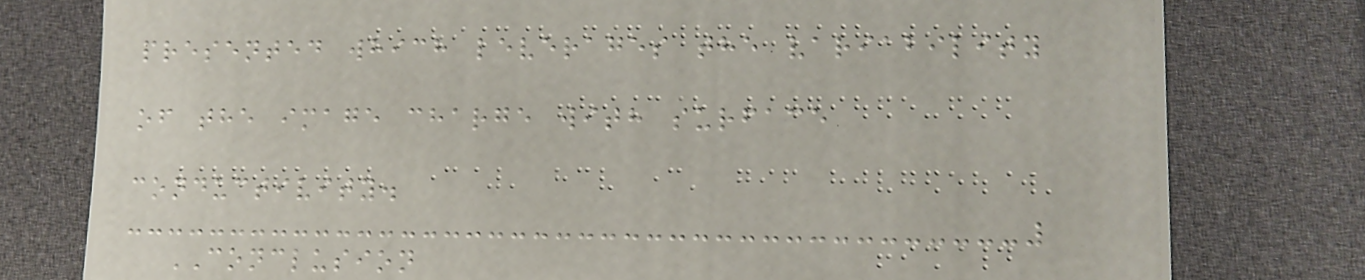presented which leverages the variability
of the image charge with surface
conductivity.
CONCLUSION
